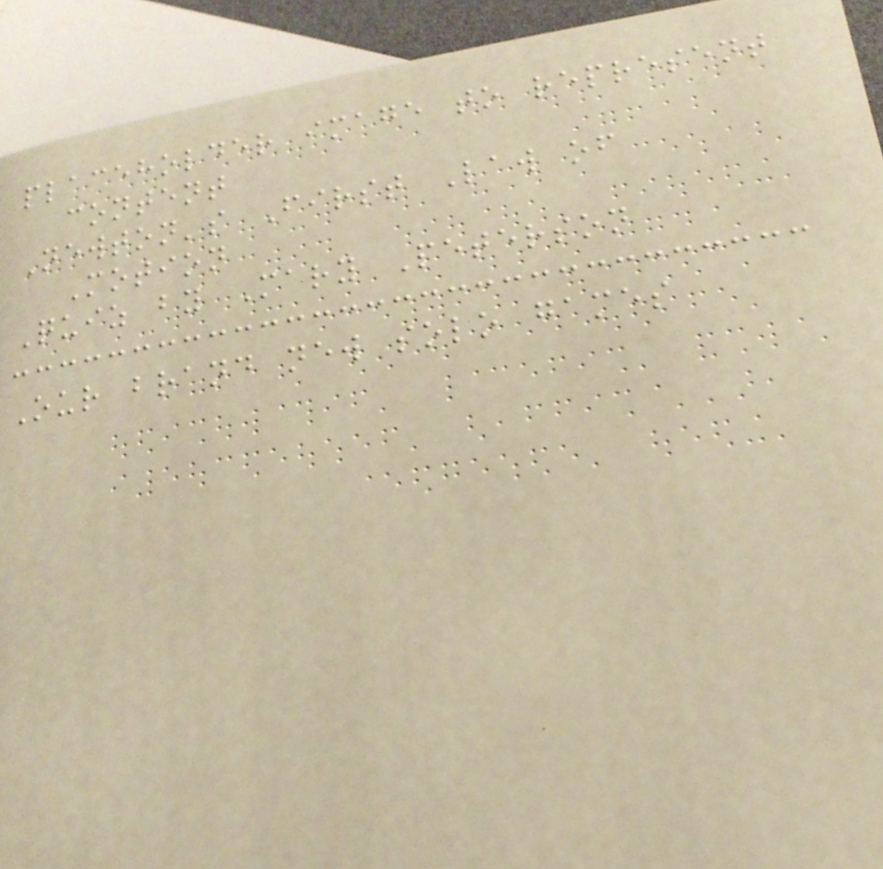placeholder image to represent
content
Newton's First Law of
Motion
Quiz by Mary Peterson
Our brand new solo games
